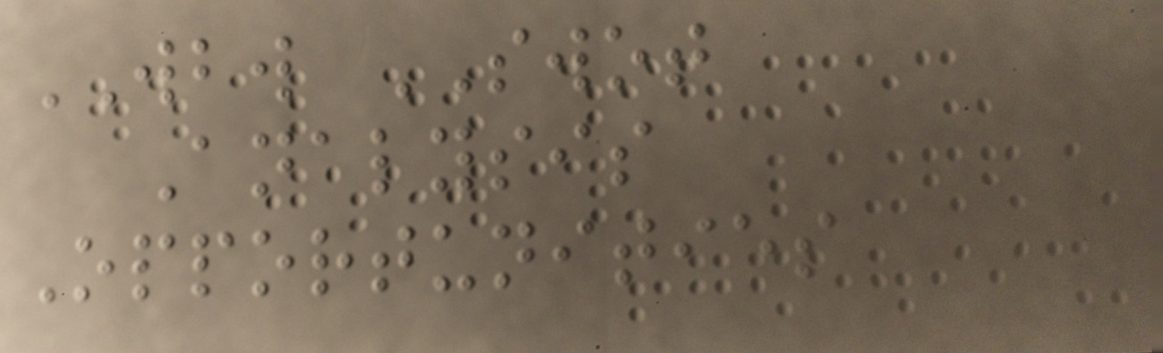WBW SWOT
Analysis
Opportunities
